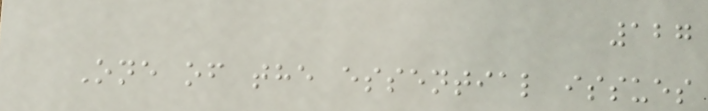127
One of the essential issues
